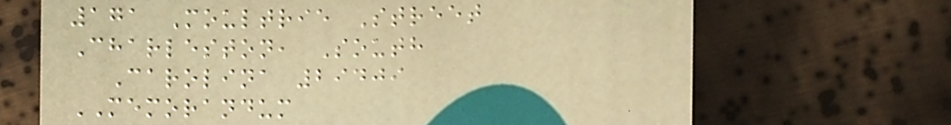171 Moultrie Street
Charleston, South
Carolina 29409
MEMORANDUM
